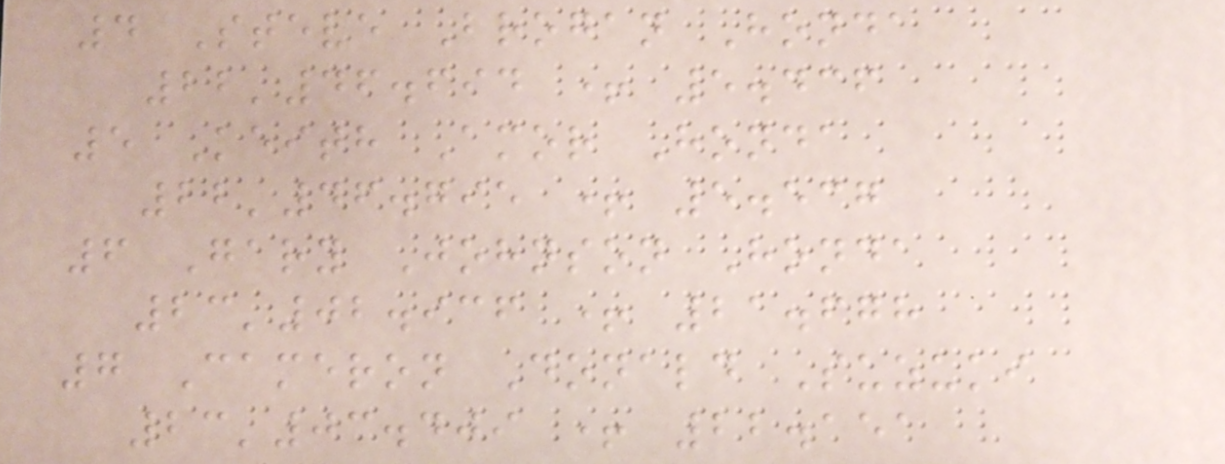4 Steve Brogan Honda
22'46.694 + 5.436
5 Keith Amor Honda
22'46.795 + 5.537
6 Gary Johnson Honda
23'02.936 + 21.678
7 Cameron Donald Suzuki
23'03.409 + 22.151
